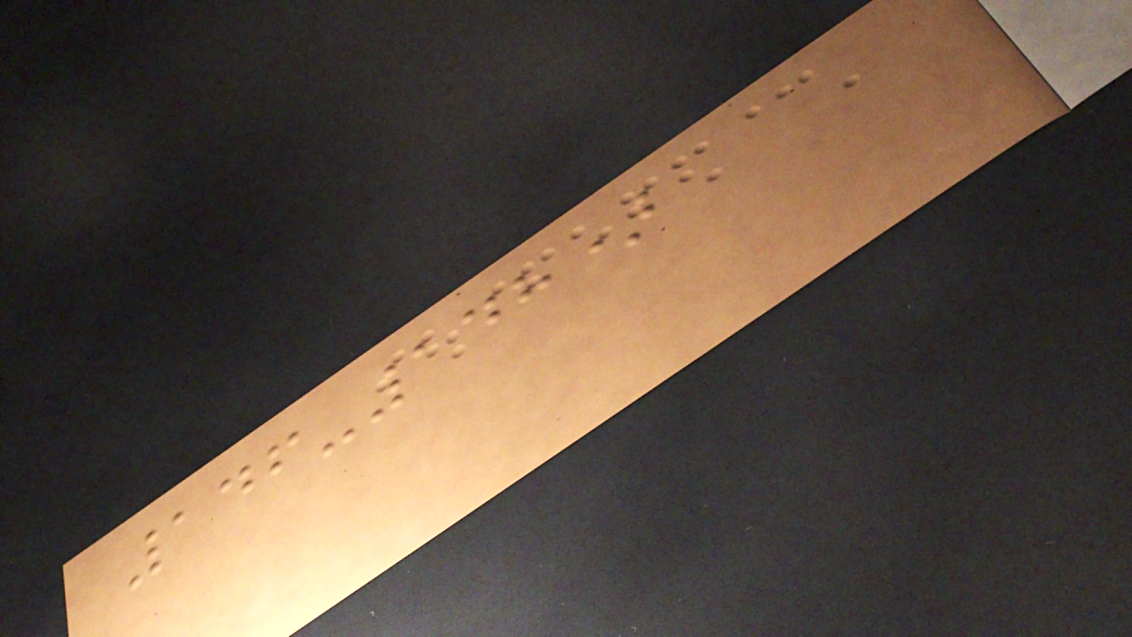146-148)
